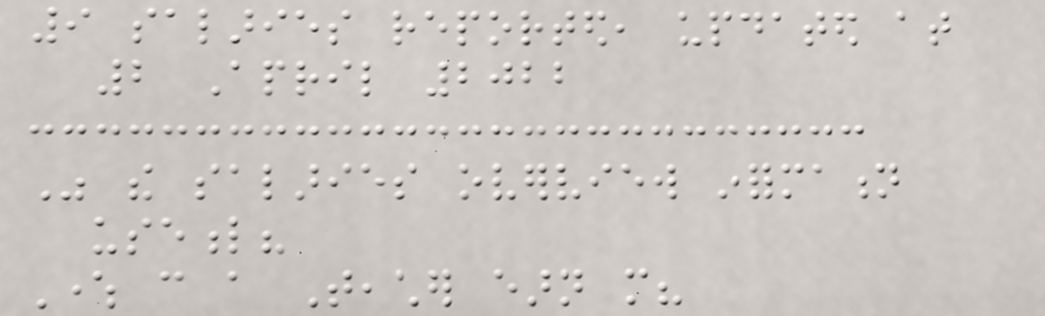9 salaries reported, updated at
2 April 2022
Was the salaries overview information
useful?
Where can a Teacher earn more?
